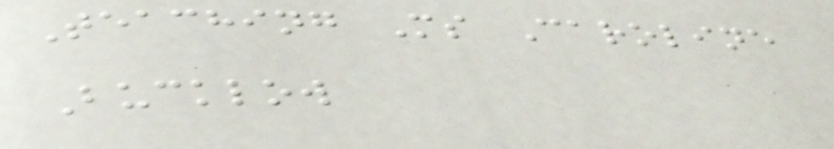Teaching Ms Caroline
Bucklow
